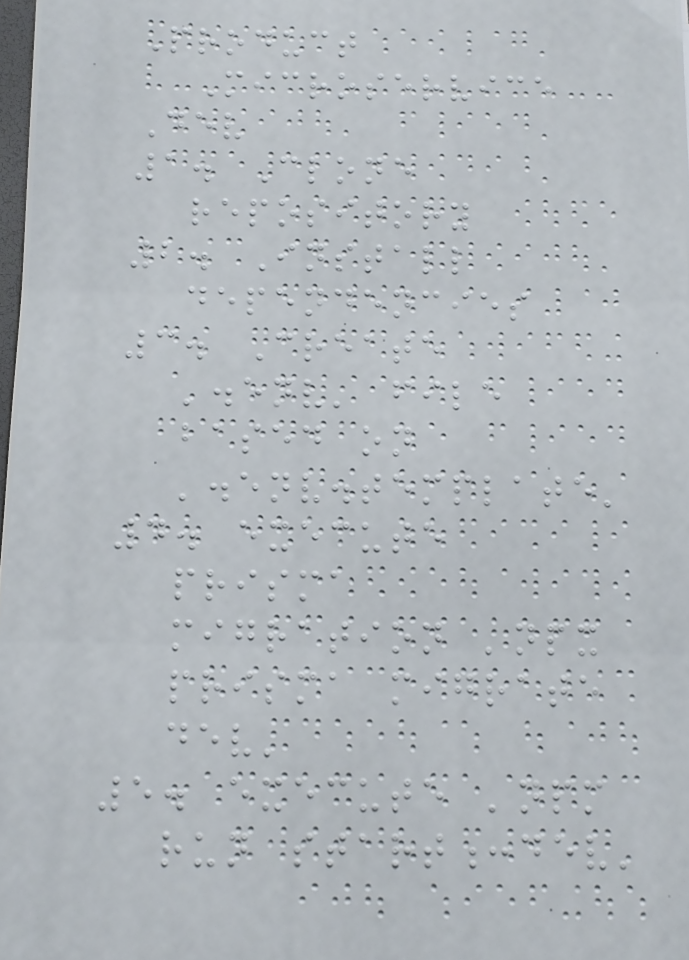Product
Microservice
Dev
1. Clone
repository
2. Install
dependencies
3. Create
'.env' file
based on
'.env.template'
4. execute
prisma
migration 'npx
prisma migrate
dev'
5. execute 'npm
run start:dev'
